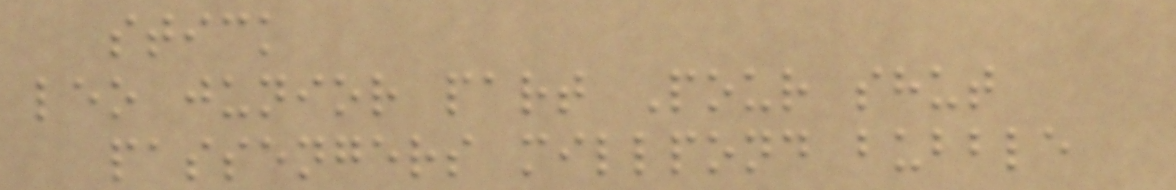stick
leo junior part Pour shut
passengers millpond bubble
